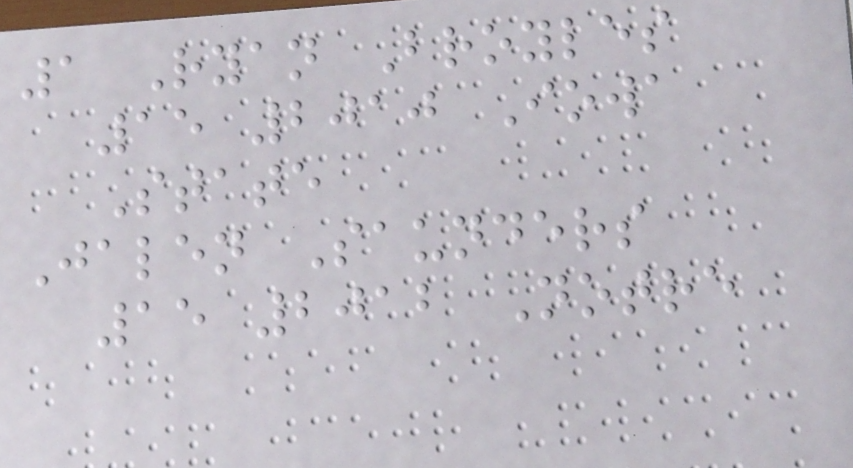1 Ryan Broyles
15 2010 Iowa
State
Jalen Saunders
15 2012 Notre
